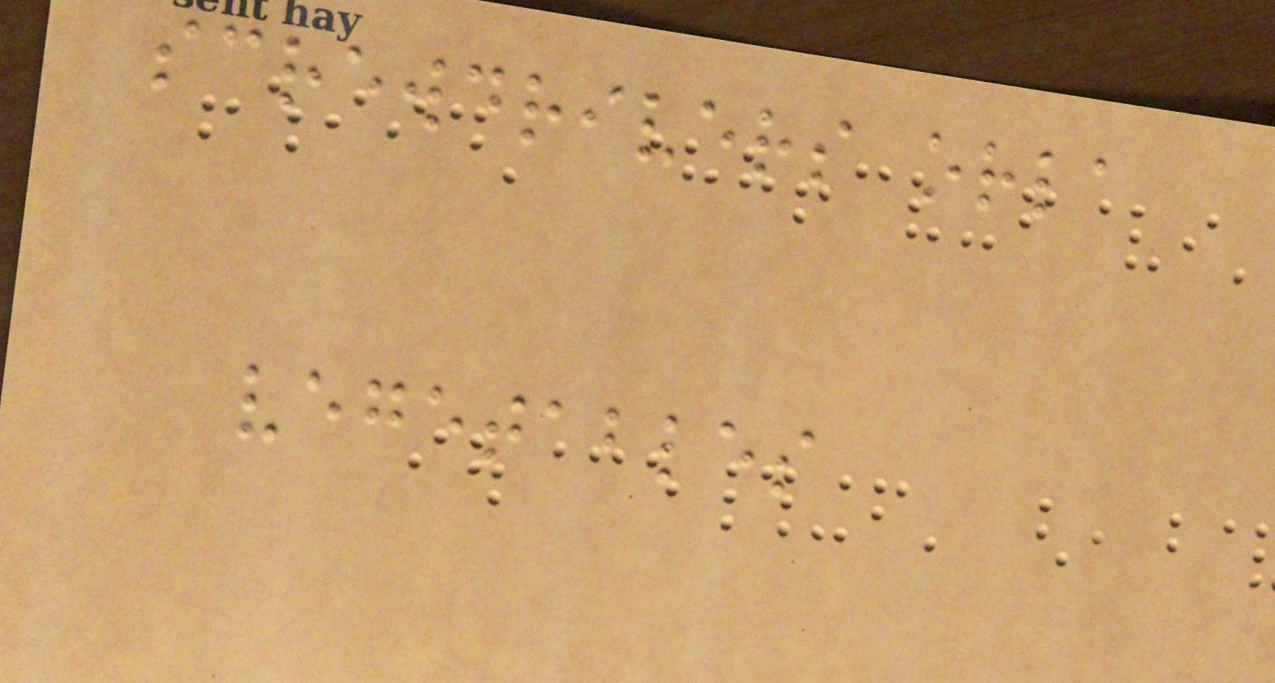screwdrivers orla
vegetables
